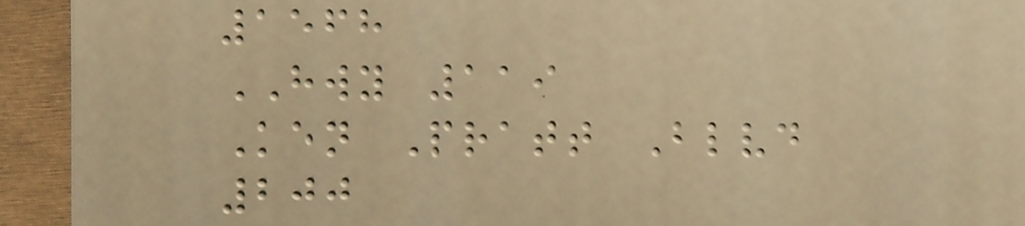1568
HWY 119
Ken Pratt Blvd
200
